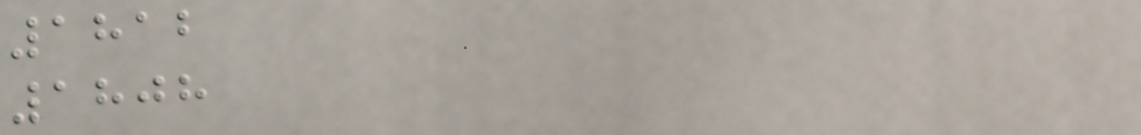1812
1808
